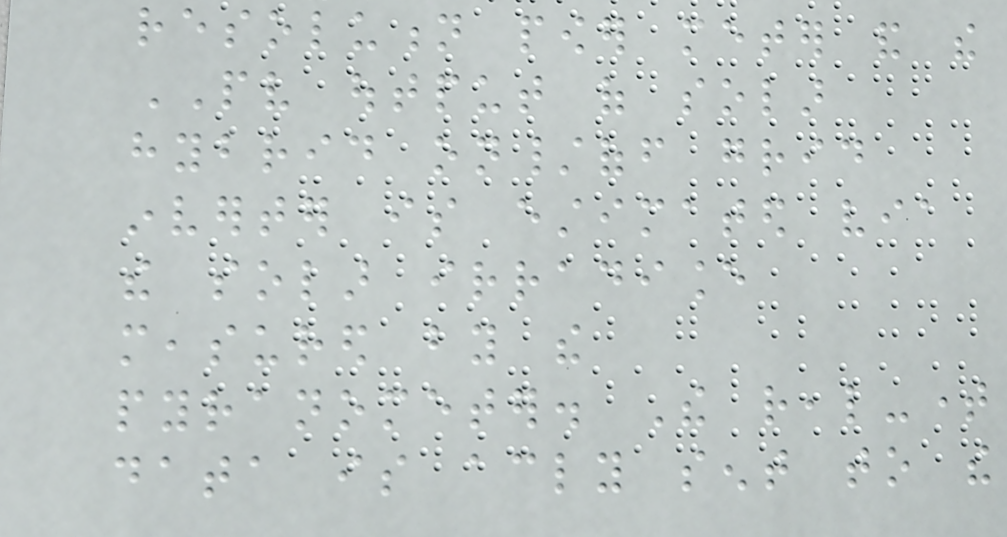resolution power meter and the
PV output of solar
hybrid on/off grid
inverter is estimated via
the solar irradiance
measured by the
pyranometer. The real-time
data is accordingly sent to the
